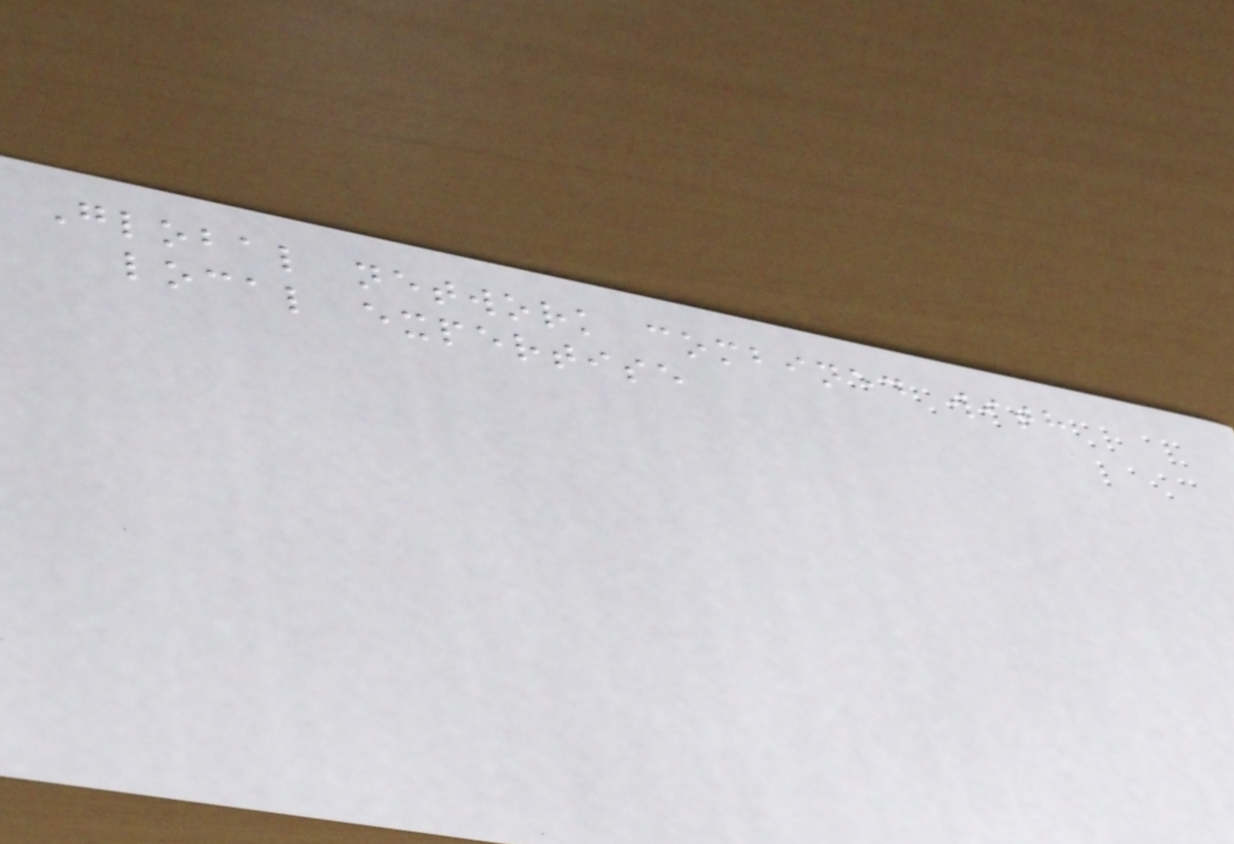Global network combined with
local expertise
